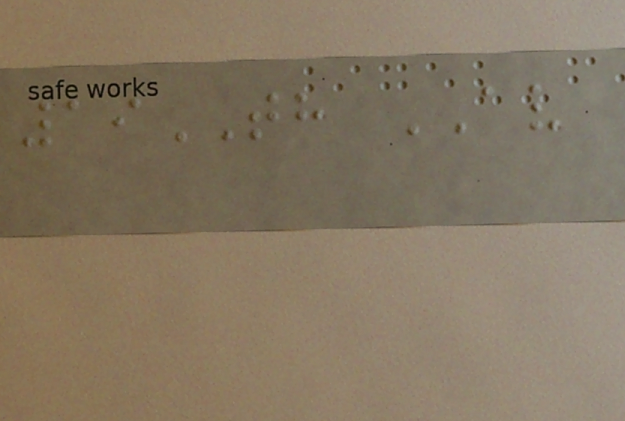19TH AV
